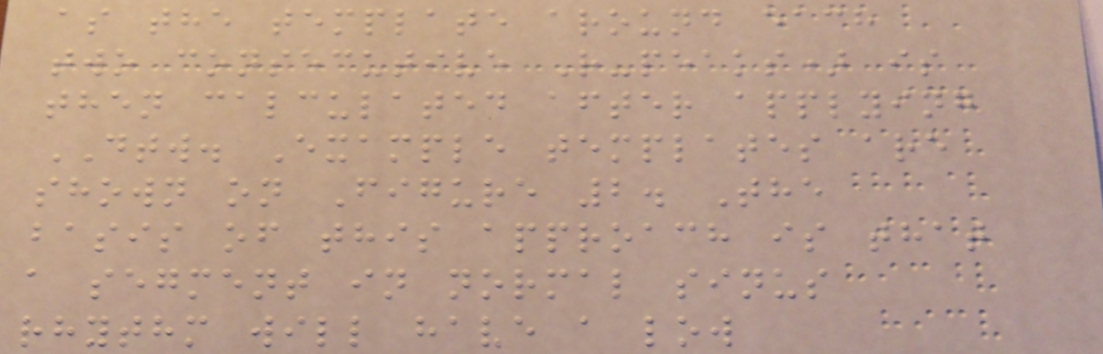as the template around each
two consecutive R-peaks) is
then calculated after applying
DTW. Example templates are
shown on Figure 2. The
basis of this approach is that
a segment in normal sinus
rhythm will have a low
